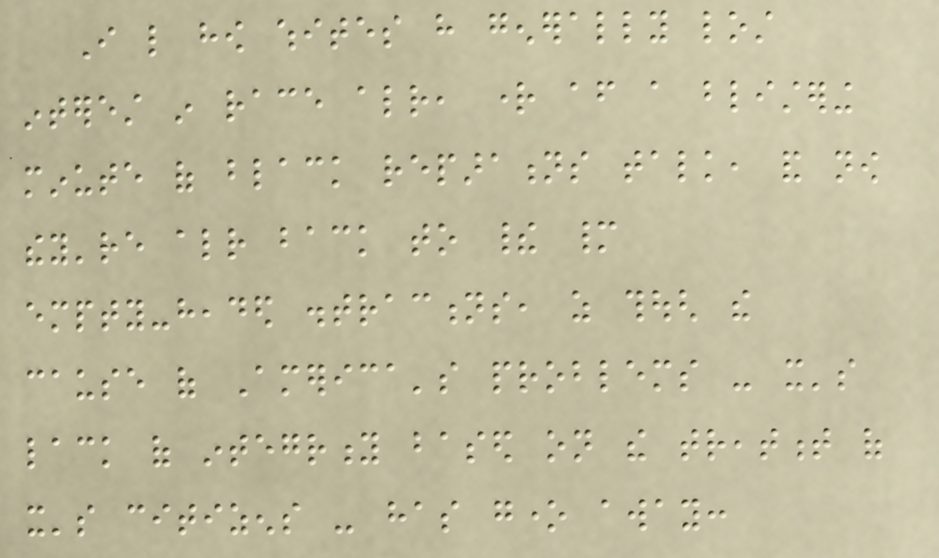I like how whites have generally lost
interest in race already, right after a blistering
minute of black reparations talk, and now
they're already back to their many
empty-headed distractions, as though the
cause of America's problems - it's
lack of integrity based on the treatment of
it's citizens - has gone away:
